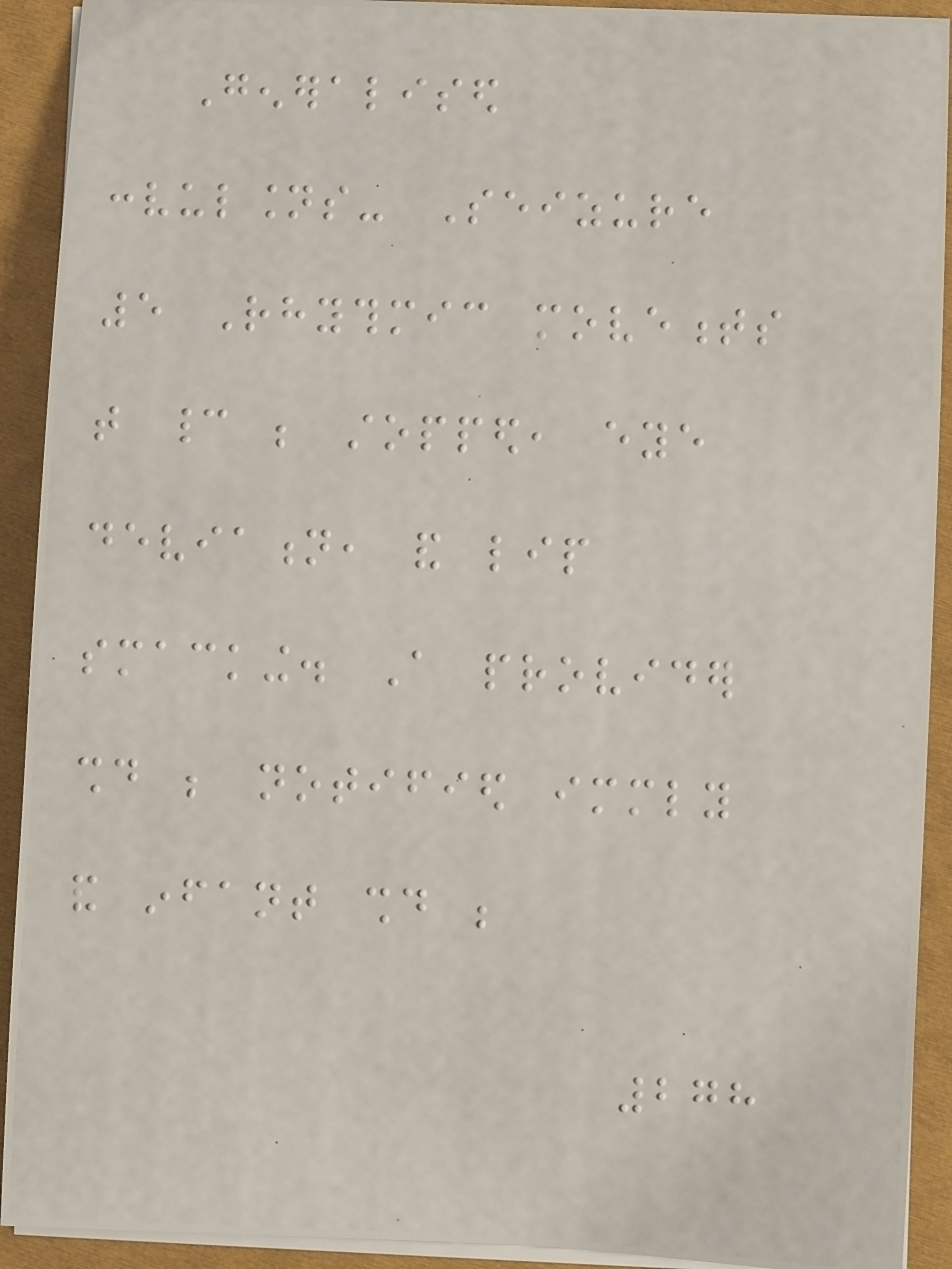Generalised
convulsions- Seizure
5 Rhythmic movements
that cannot be stopped, eye
deviation, and lip
smacking. A provider
should be notified immediately
and infant should be
278
